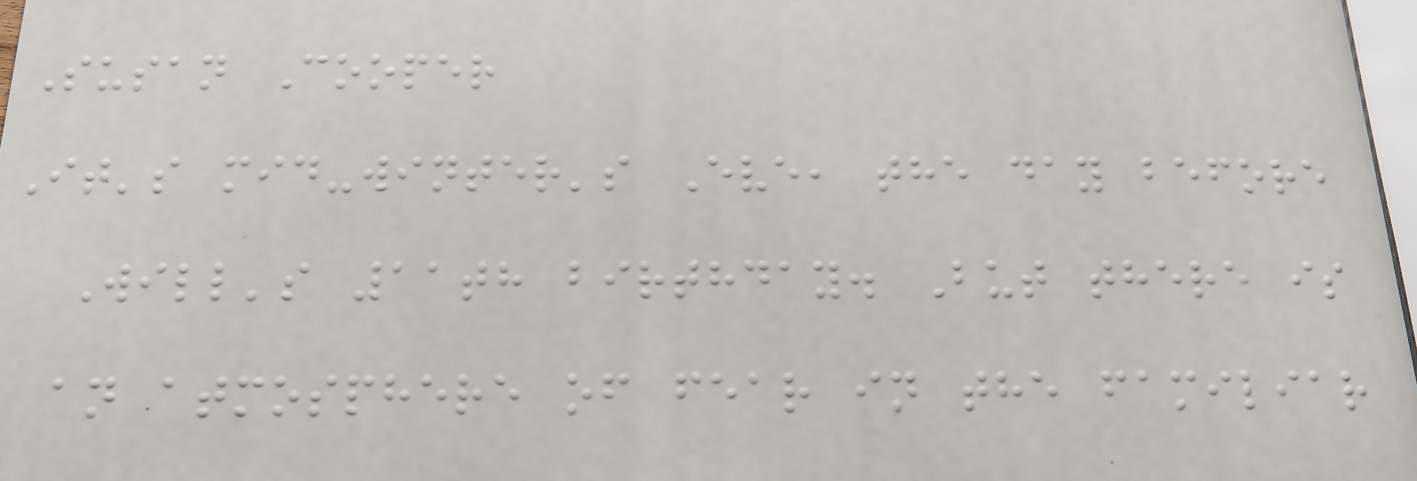Susan Cooper
It's mid-winter's Eve, the day before
Will's 11th birthday. But there is
an atmosphere of fear in the familiar
